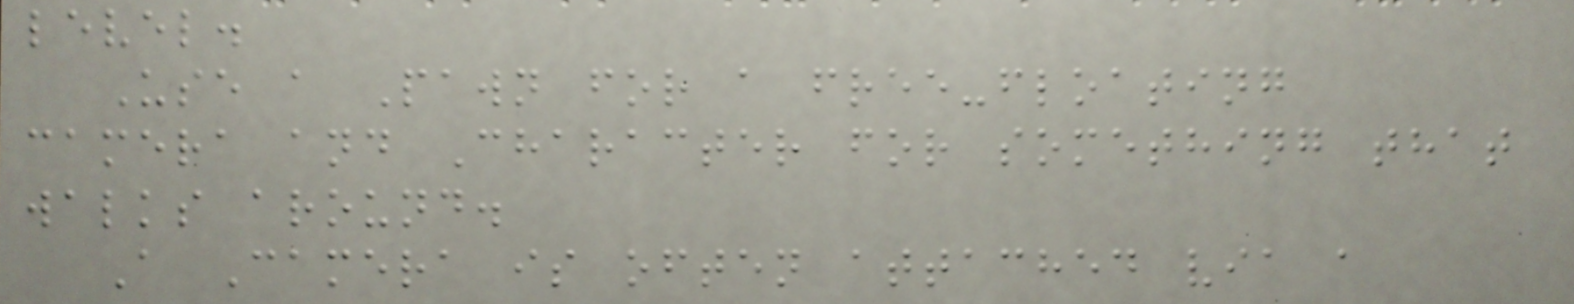level.
Use a Pawn for a free-floating
camera and Character for something that
walks around.
A Camera is often attached via a
